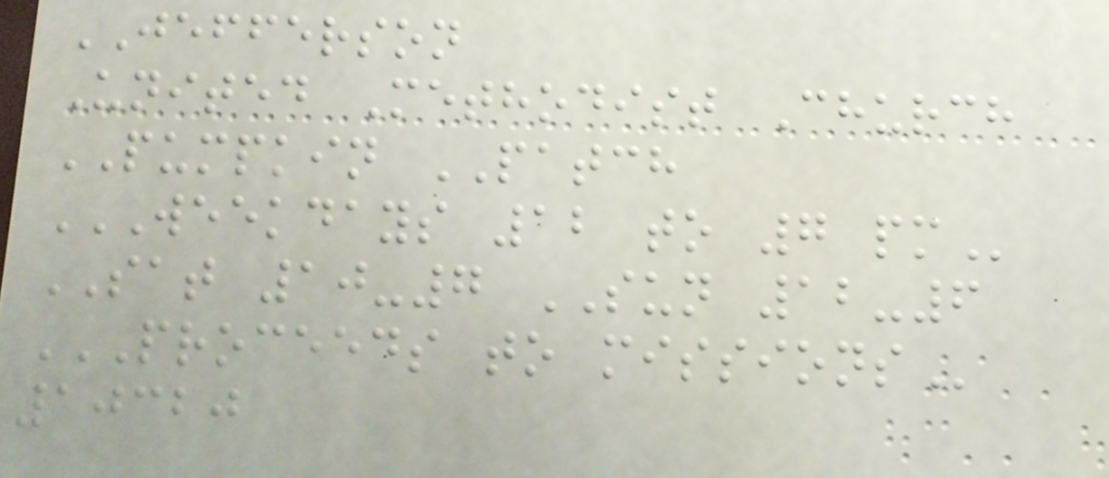JEFFERSON
United Methodist Church
PUMPKIN PATCH
WEEKDAYS 12 TO 7 PM
SAT 10-7 SUN 12-6
PROCEEDS TO MISSIONS
10320
